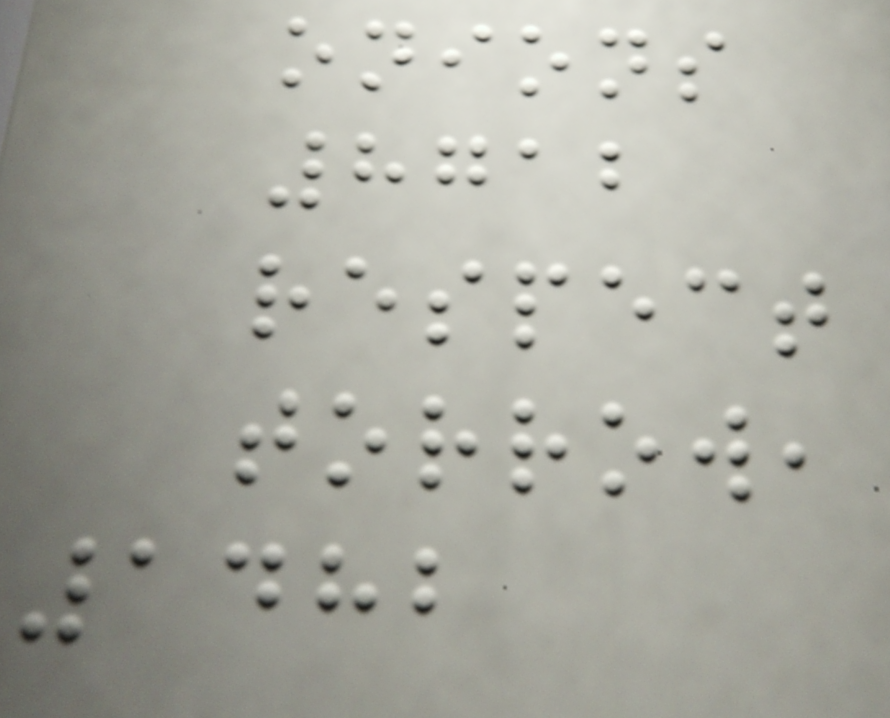onions
8712
respect
torrow,
1482
